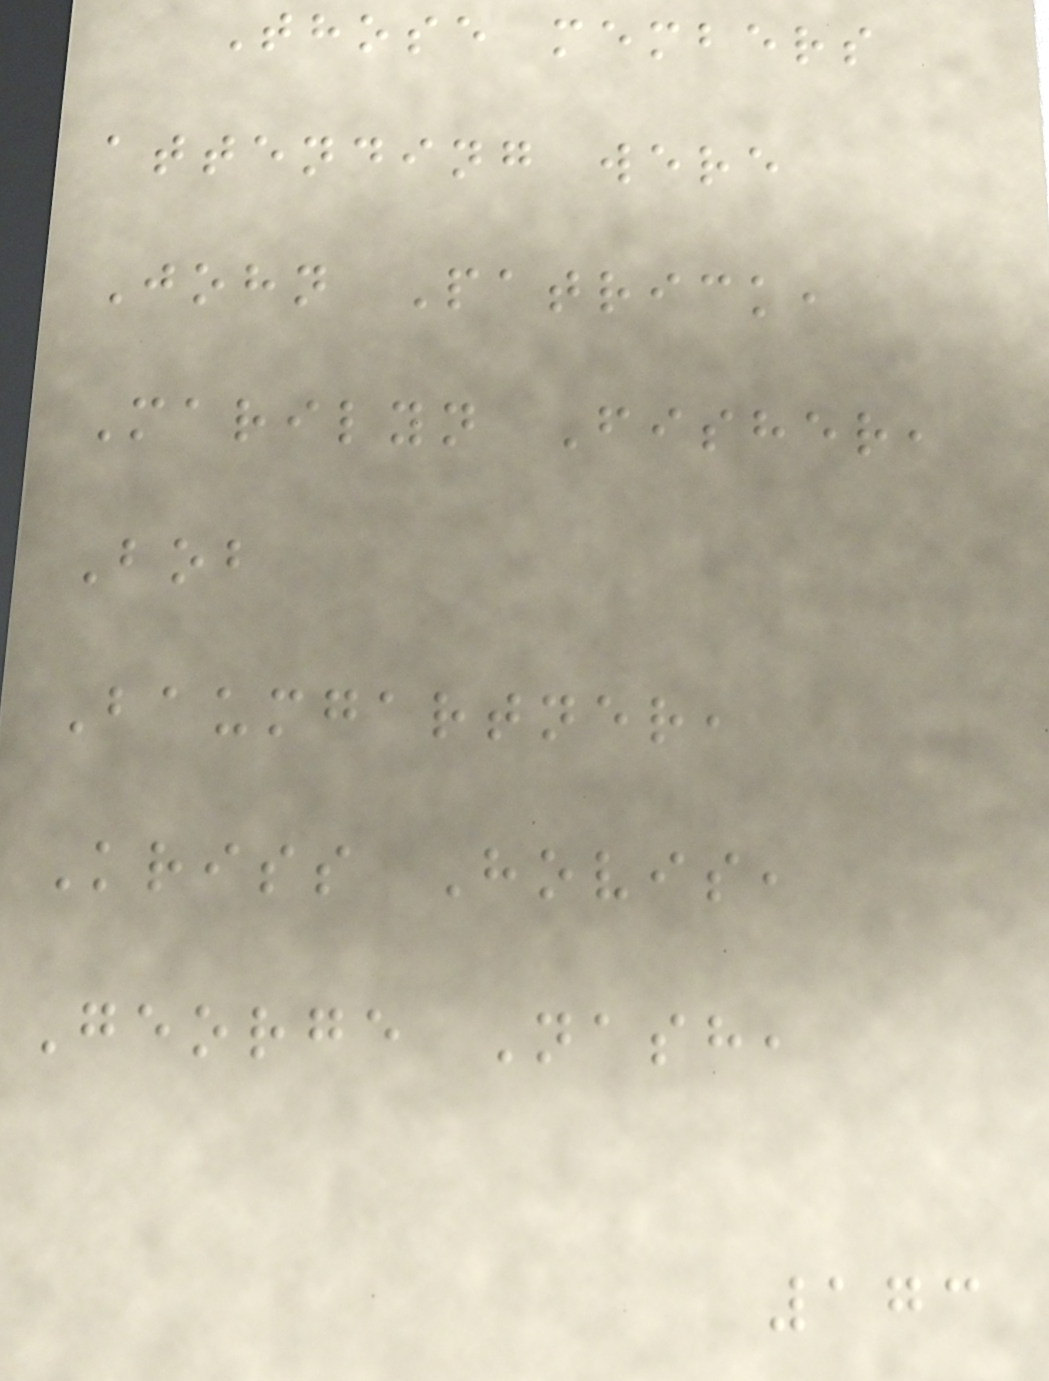Those members
attending were
John Patrick,
Marilyn Fisher,
Bob
Baumgartner,
Kriss Hovis,
George Nash,
173
